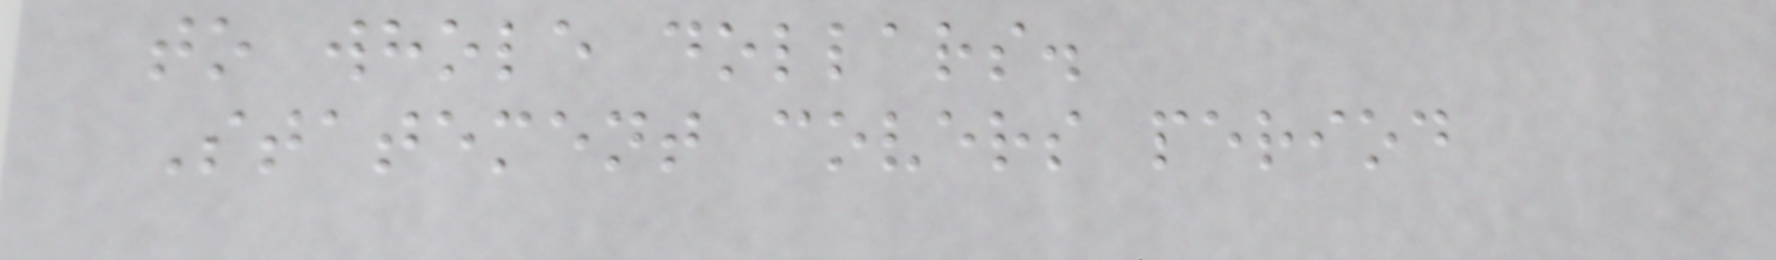to whole dollars.
Statement covers period
